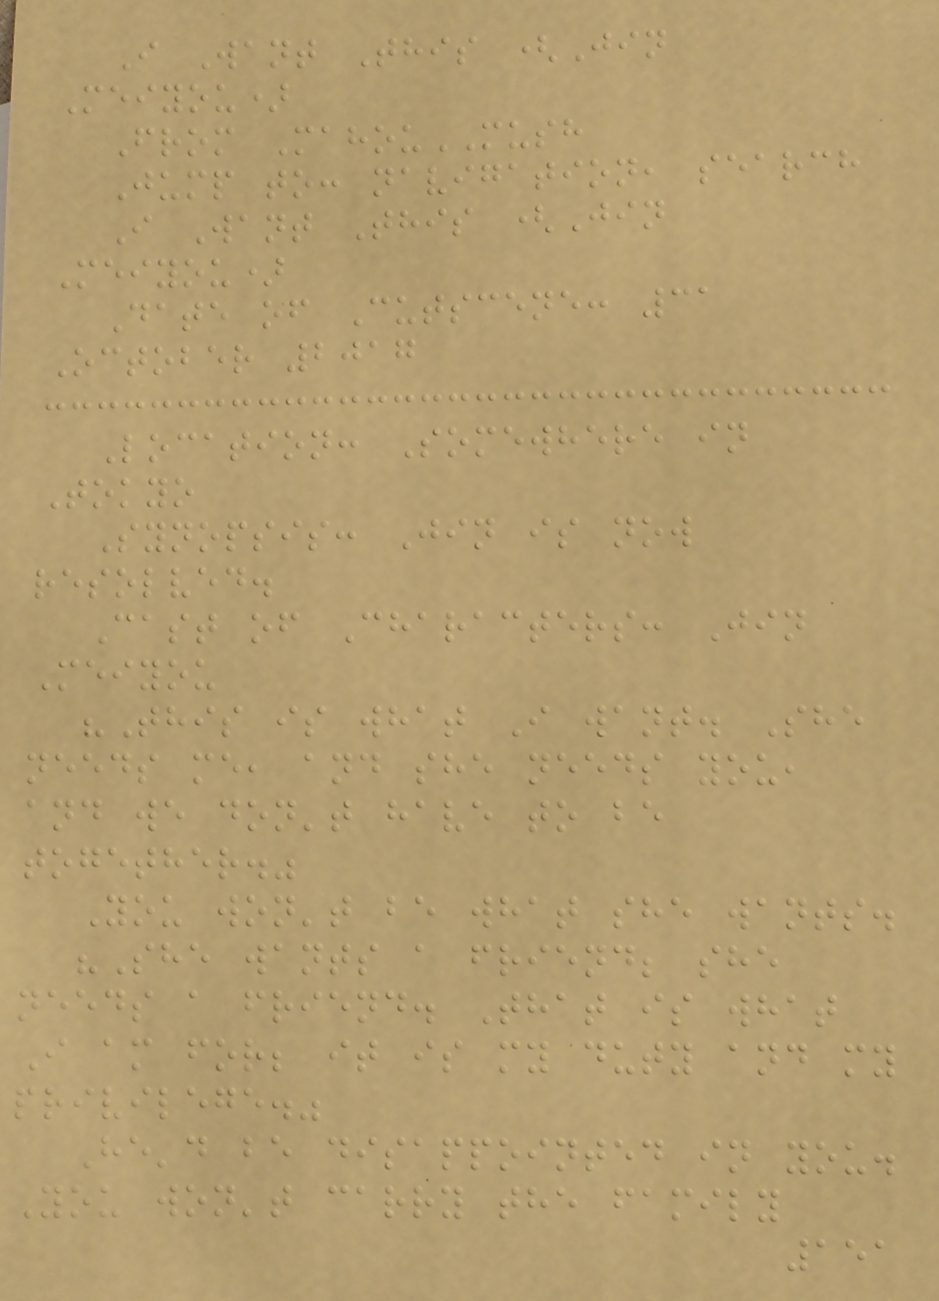I Want This (Jin
Meiyou)
From MahouMUSH
Jump to: navigation, search
I Want This (Jin
Meiyou)
Date of Cutscene: 31
October 2017
Location: Somewhere in
Tokyo
Synopsis: Jin is now
resolved.
Cast of Characters: Jin
Meiyou
"This is what I want. She
needs me, and she needs you,
and we don't have to be
together."
You won't be what she wants.
"She wants a friend; she
needs a friend. That is what
I am for; it is my duty and my
privilege."
He'd be disappointed in you.
You won't carry the family
151
